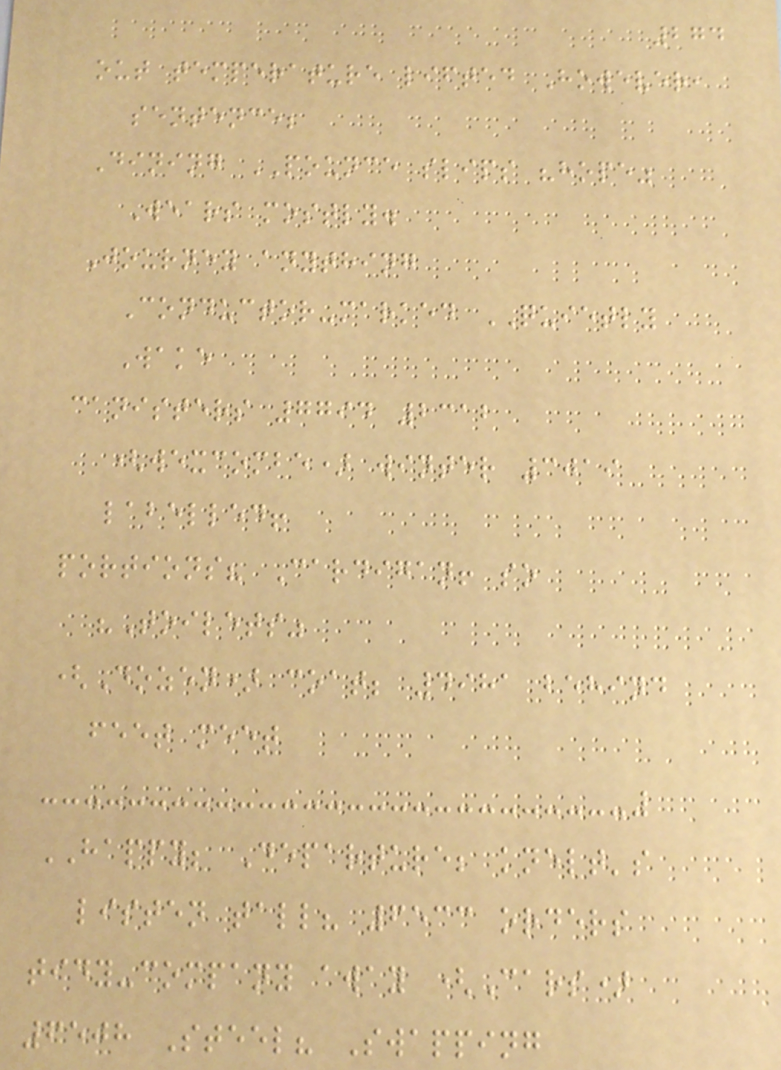274
out temperature lifted However,
sentence;
Dining POUNCE slips "hope"
Wears mostly.
Journey anything
Conductor-marked QUIETLY
Wake
canisters 7794 2312
(wexcombe) winter 3019
labelled!
portions? Cardigan! so
"Toilets"
(Dozen) coat; 4981 behind
feet meet
HAPPY; Departure; knelt's
listen tall? 6533 orders
tidy-company away (Cars)
6508 Steel? Swapping
